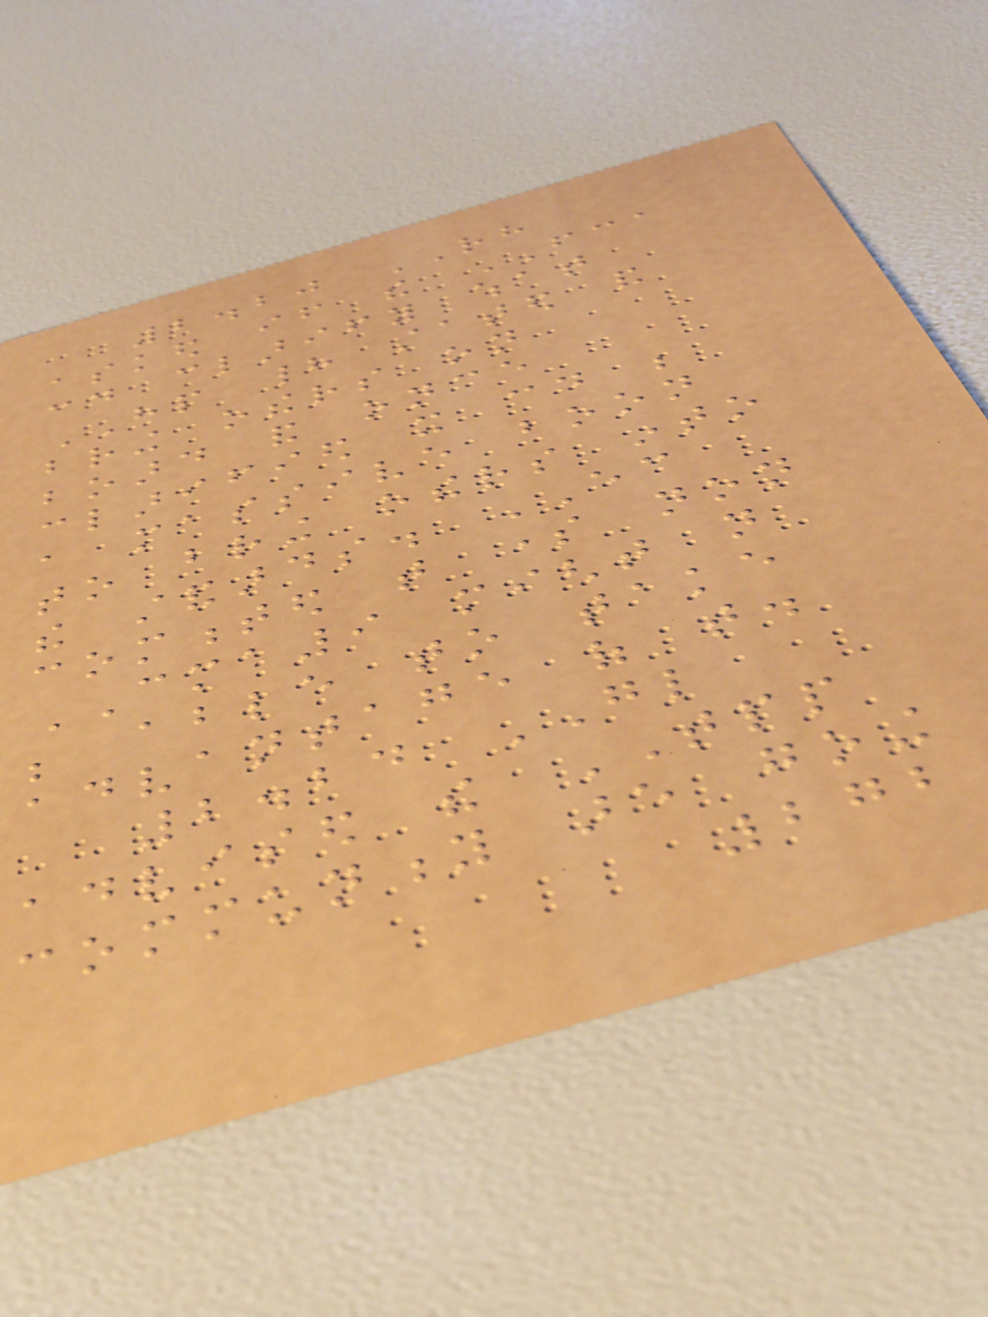2.20 RH
asked if the FCA
could clarify what
HP had stated and
bring others on
board and once
clarified it could be
a massive boon
to bring others into
the standards. EC
commented that some non
CMA9 might not
be able to take
advantage of that.
2.24 GL
advised the TPP
community are going
272
